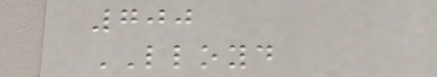700
LLOYD
